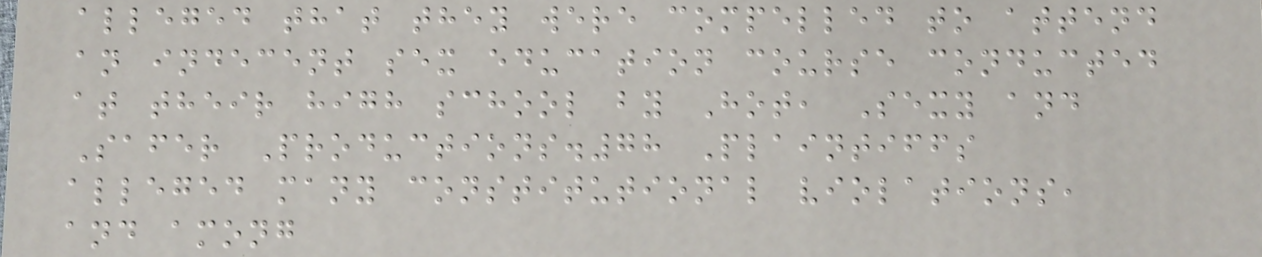alleged that they were compelled to attend
an indecent sex education course conducted
at their high school by Hot, Sexy and
Safer Productions.78 Plaintiffs
alleged many constitutional violations,
and among
